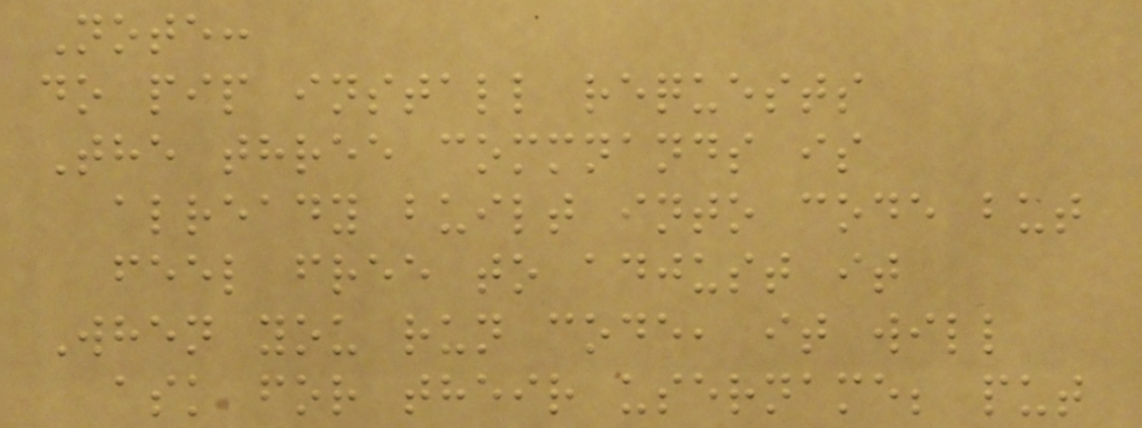Note:
do pip install requests
The three commnands is
already built into code but
feel free to adjust it
When you run code, it will
ask for their username; put
